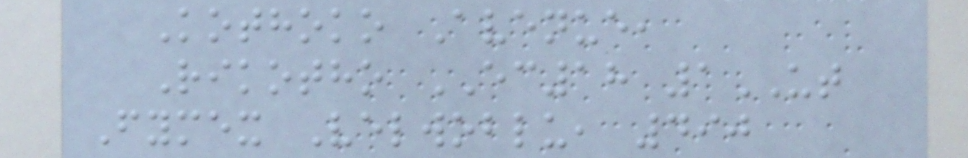Kothoko Avenue,
Rikotho EC18 1UT
Fymex Velwoblu, 490
